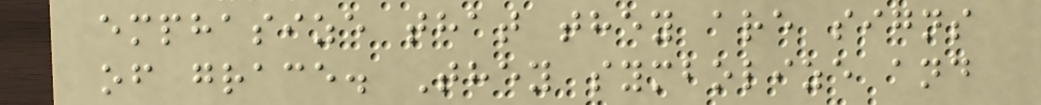emphasize that they are signs
of grace. They symbolize and
